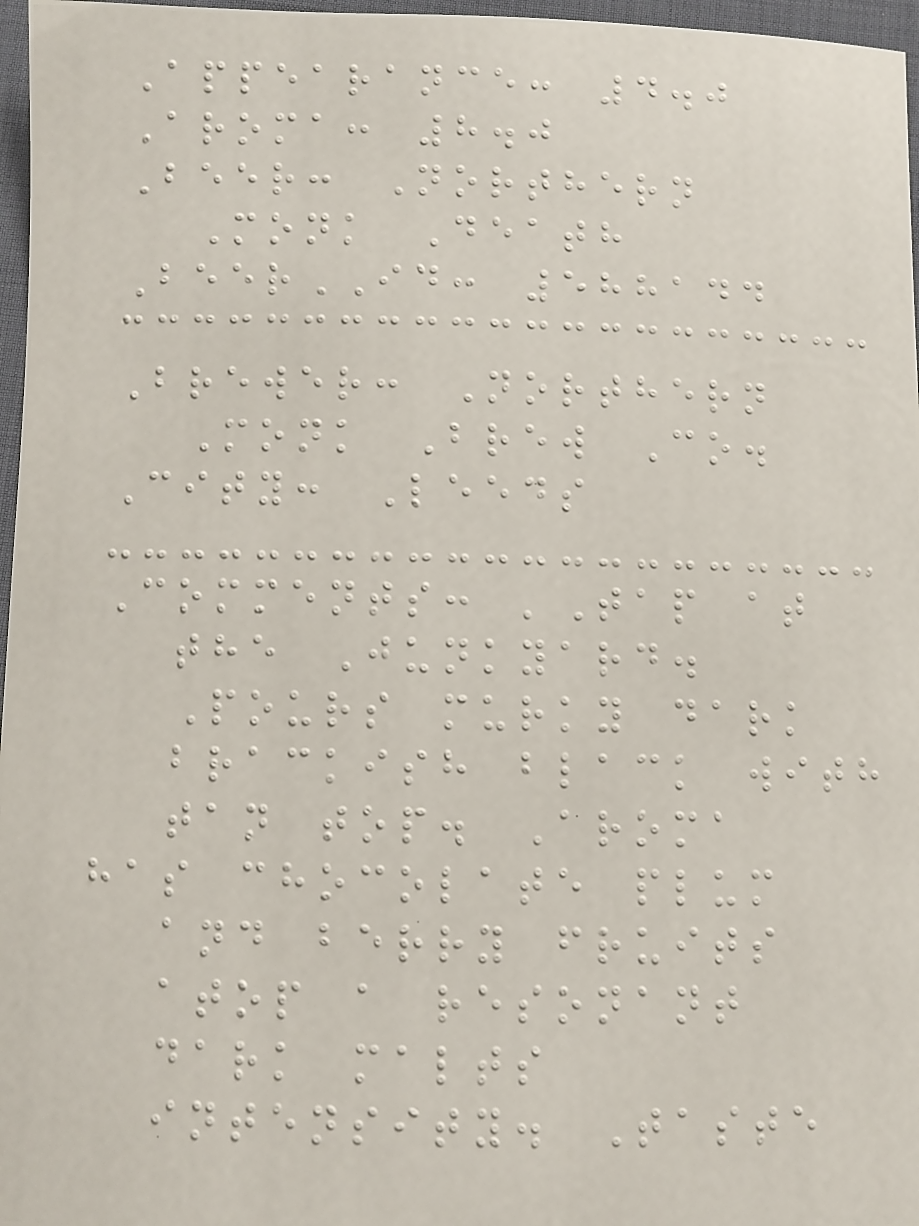Appearance: 4.0
Aroma: 8.0
Beer: Northern
Monk Death
BeerID: 588144
Brewer: Northern
Monk Brew Co.
City: Leeds
Comments: 'Tap at
the Junkyard.
Pours murky dark
brackish black with
tan top. Aroma
has chocolate plum
and berry fruits
atop a resonant
dark malts
intensity. Taste
